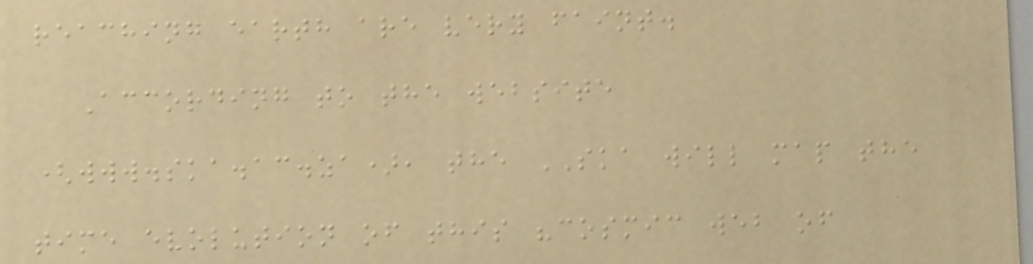reaching earth are very faint.
According to the website
(www.ska.ac.za), the SKA will map the
time evolution of this "cosmic web of
